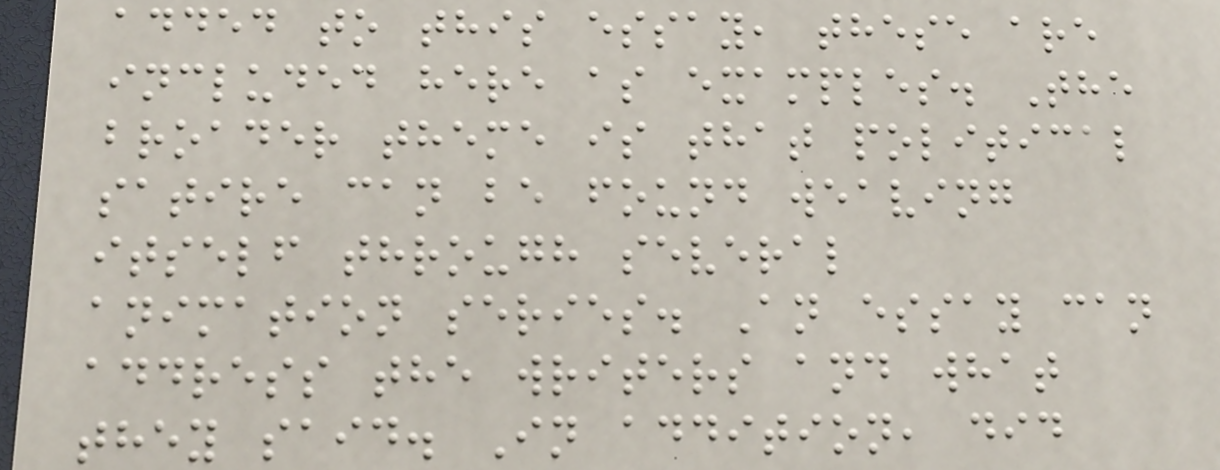added to this essay, these are
included here as examples. The
broader theme is that political
satire can be found weaving
itself through several
animation series. An essay can
address the writers and what
they said. In addition, did
